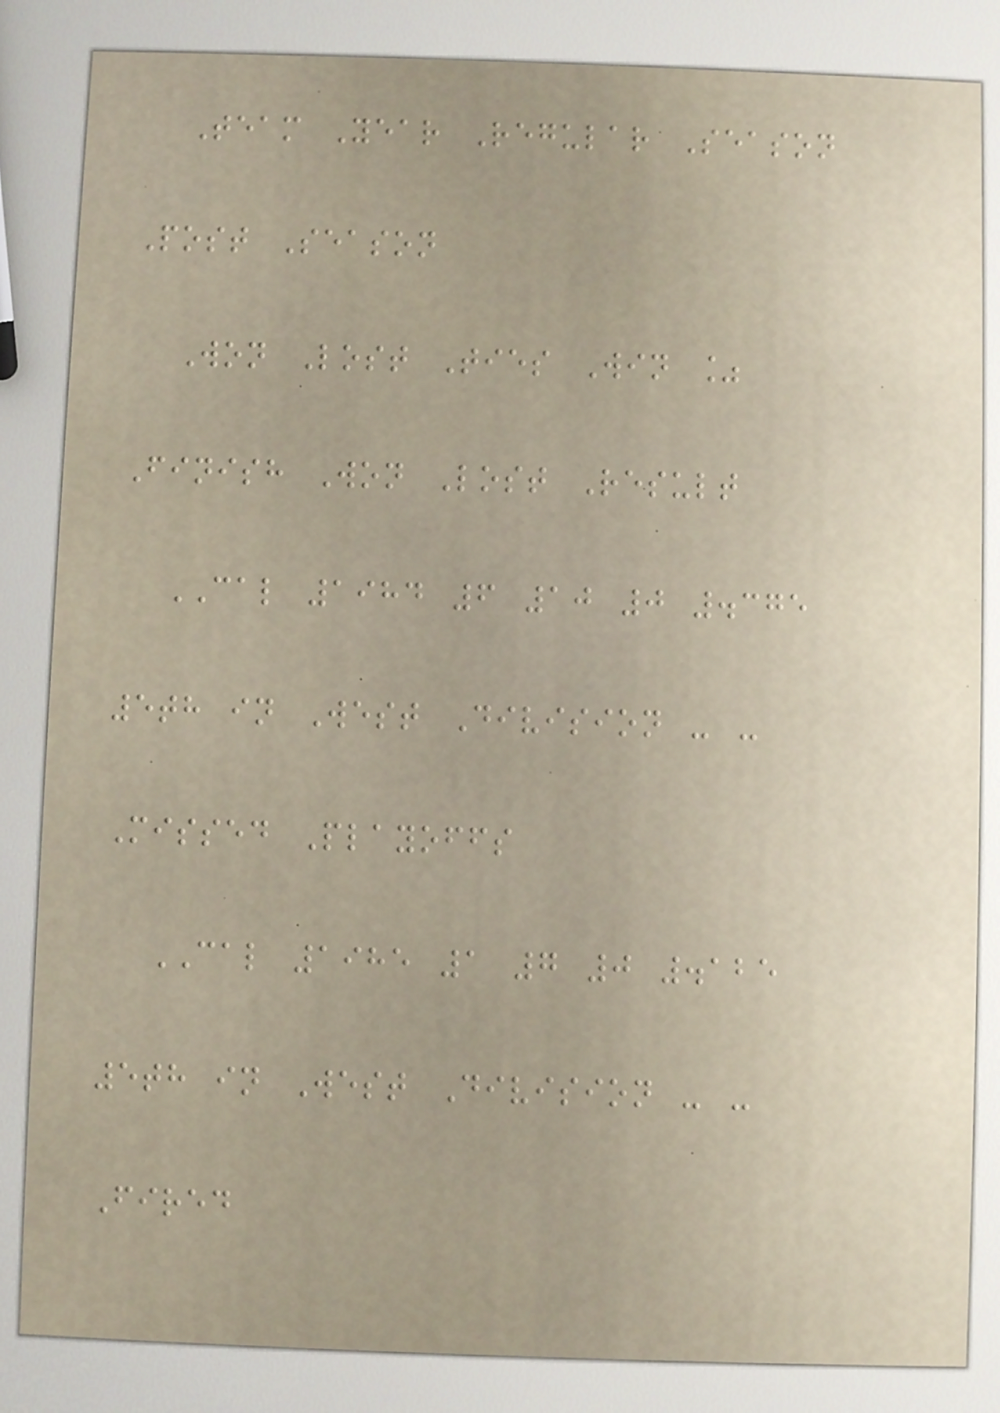Team Year Regular Season
Post Season
Won Lost Ties Win %
Finish Won Lost Result
CAL 1984 6 10 0 .375
5th in West Division - -
Missed Playoffs
CAL 1985 1 7 0 .125
5th in West Division - -
Fired
